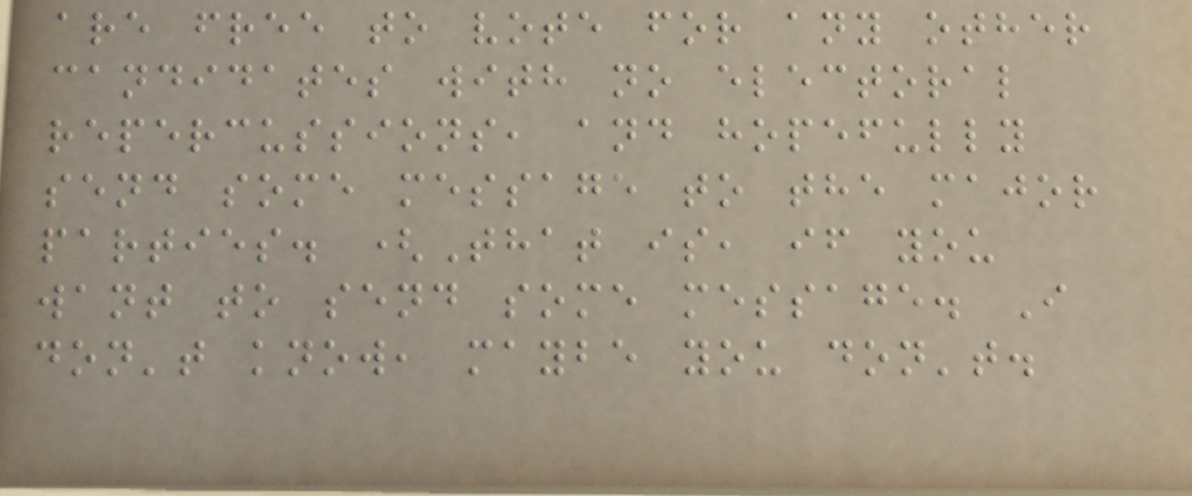are free to vote for any other
candidates with no electoral
repercussions, and hopefully
send some message to the major
parties. (That is, if you
want to send some message. I
don't know, maybe you don't.
